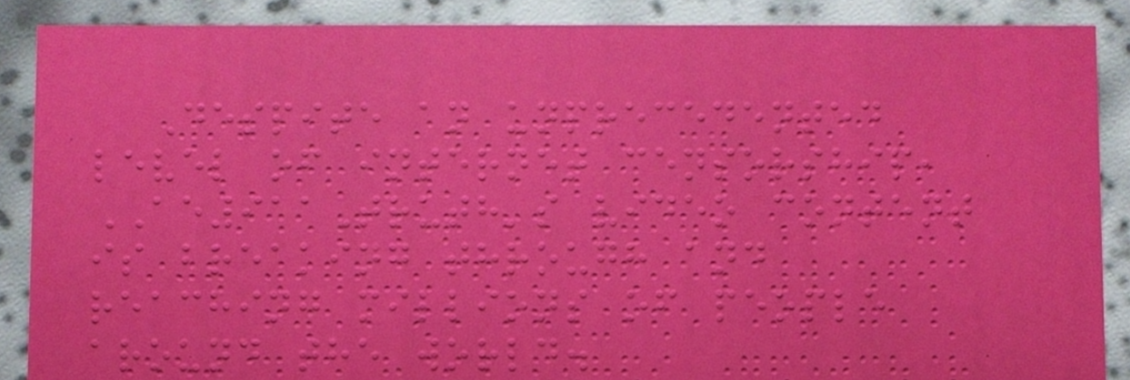Despite an unprecedented
level of internet censorship,
AE911Truth's video content
is breaking through and
reaching millions of people
around the world.
